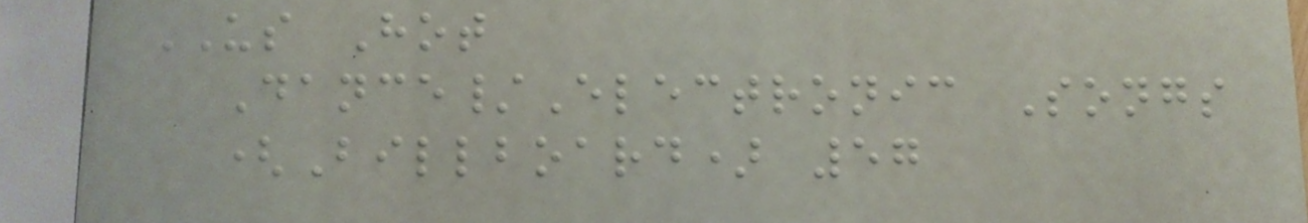US Hot
Dance/Electronic Songs
(Billboard) 57
